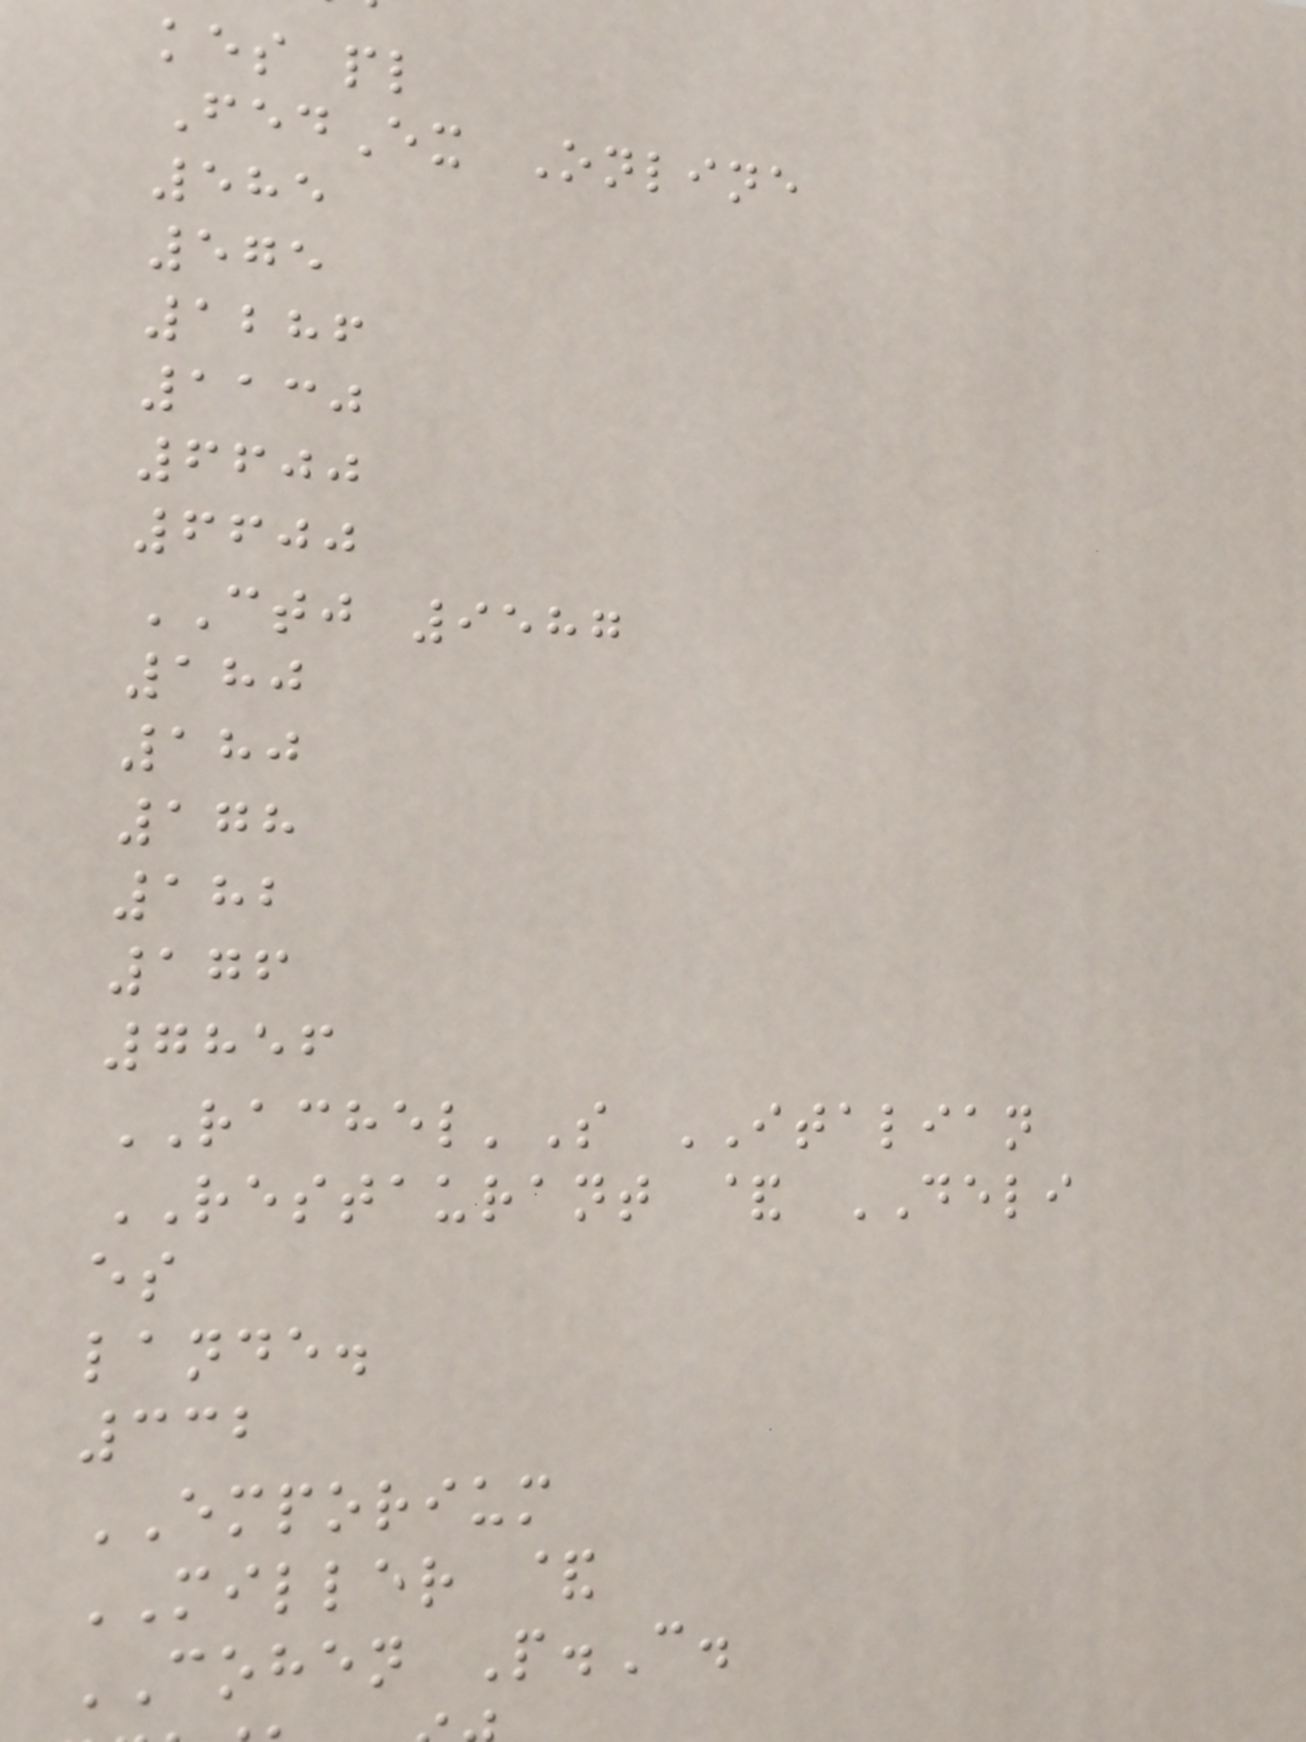kes pl
FedEx Online
585
575
1286
1130
6600
6600
CTJ 9587
180
180
178
182
176
7856
RACHEL'S ITALIAN
RESTAURANT & DELI
es
lande.
332
EMPORIUM
MILLER &
COHEN P.C.
